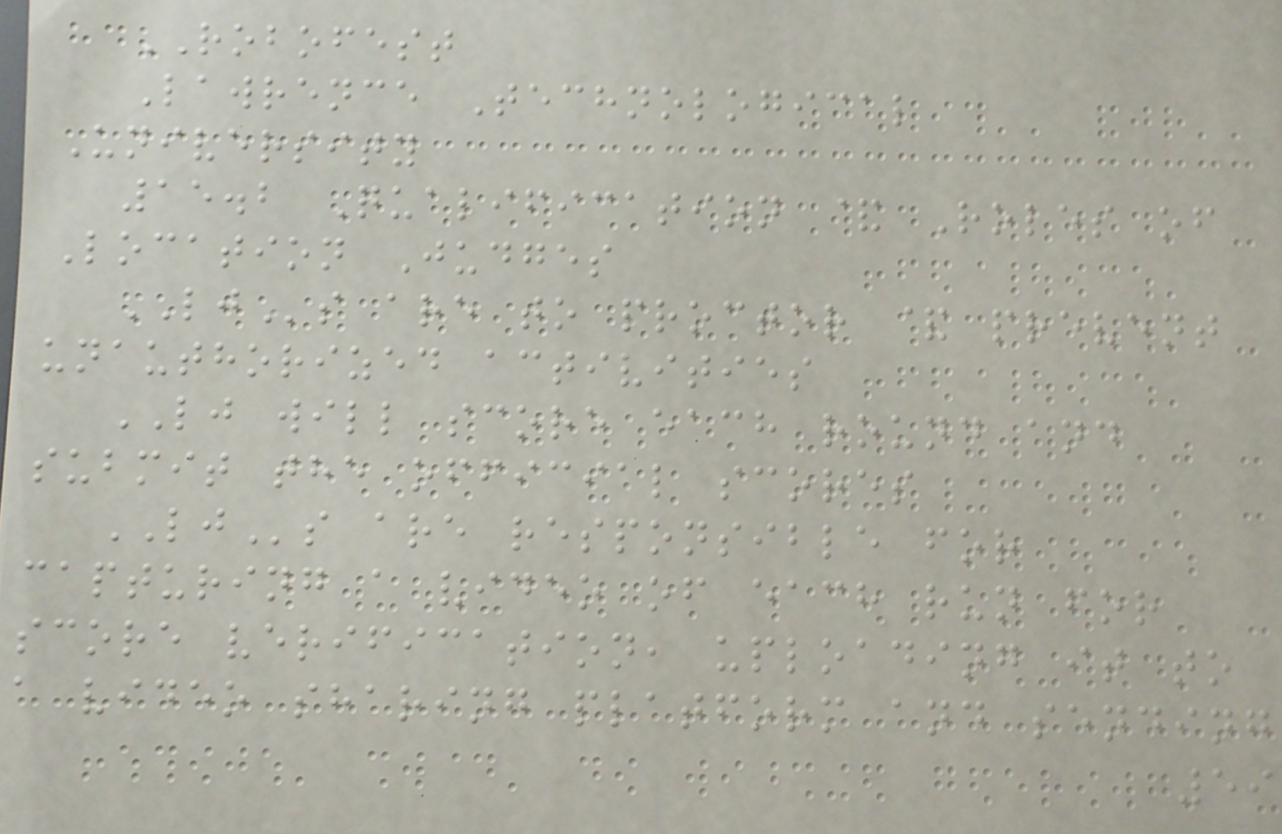ROBOFEST
Lawrence Technological
University
15.2 Qualification & Roles of
Location Judges
LJs are to proctor & prevent
unauthorized activities
LJ will score each round and
submit the official scores
LJs are responsible for
capturing a video of each run for
score verification, uploading it to
a video sharing platform and sending
59
